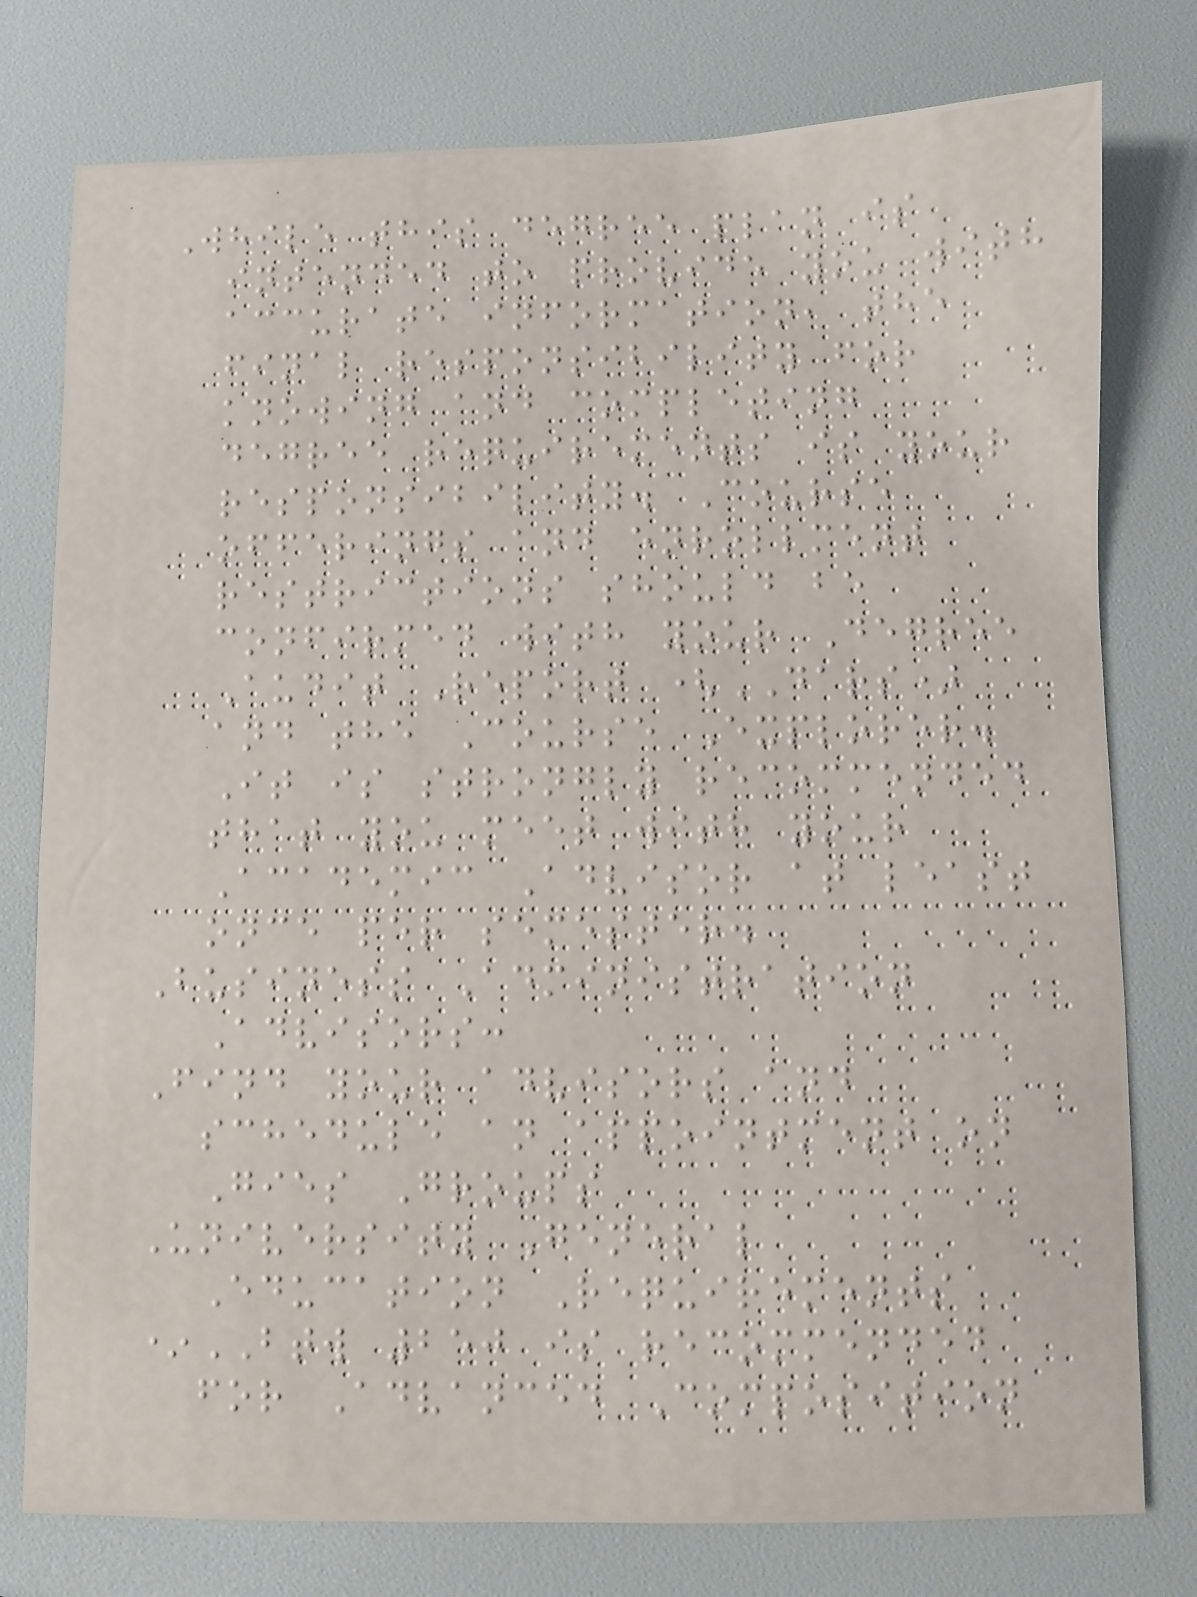While this degree plan is
intended to provide you with
accurate information, the
final responsibility for
knowing and completing
degree requirements is your
responsibility. Course
offerings and enrollment
restrictions should be
confirmed with your Degree
Audit Report (DARS)
and the Course Explorer.
It is strongly recommended
that you meet with your
Academic Advisor at least
once per semester.
Business Administration
Advisors:
Find your advisors and
schedule an appointment on
Gies Groups
University General
Education Requirements
*BTW 250 is recommended
for Advanced Composition
